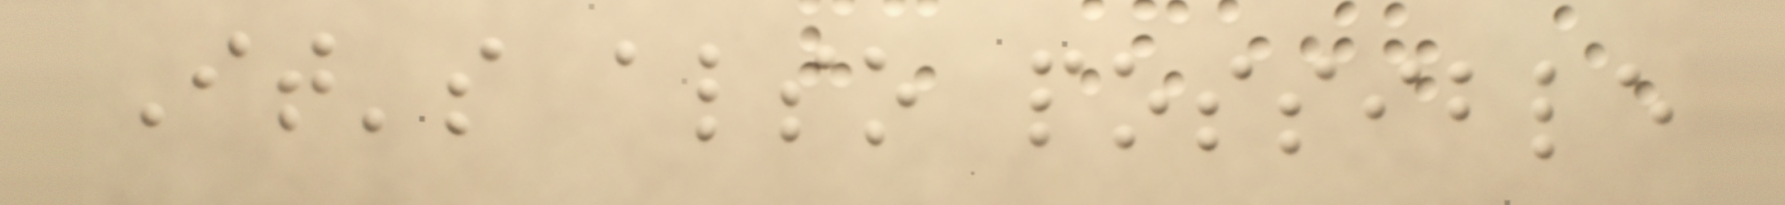It's also possible
